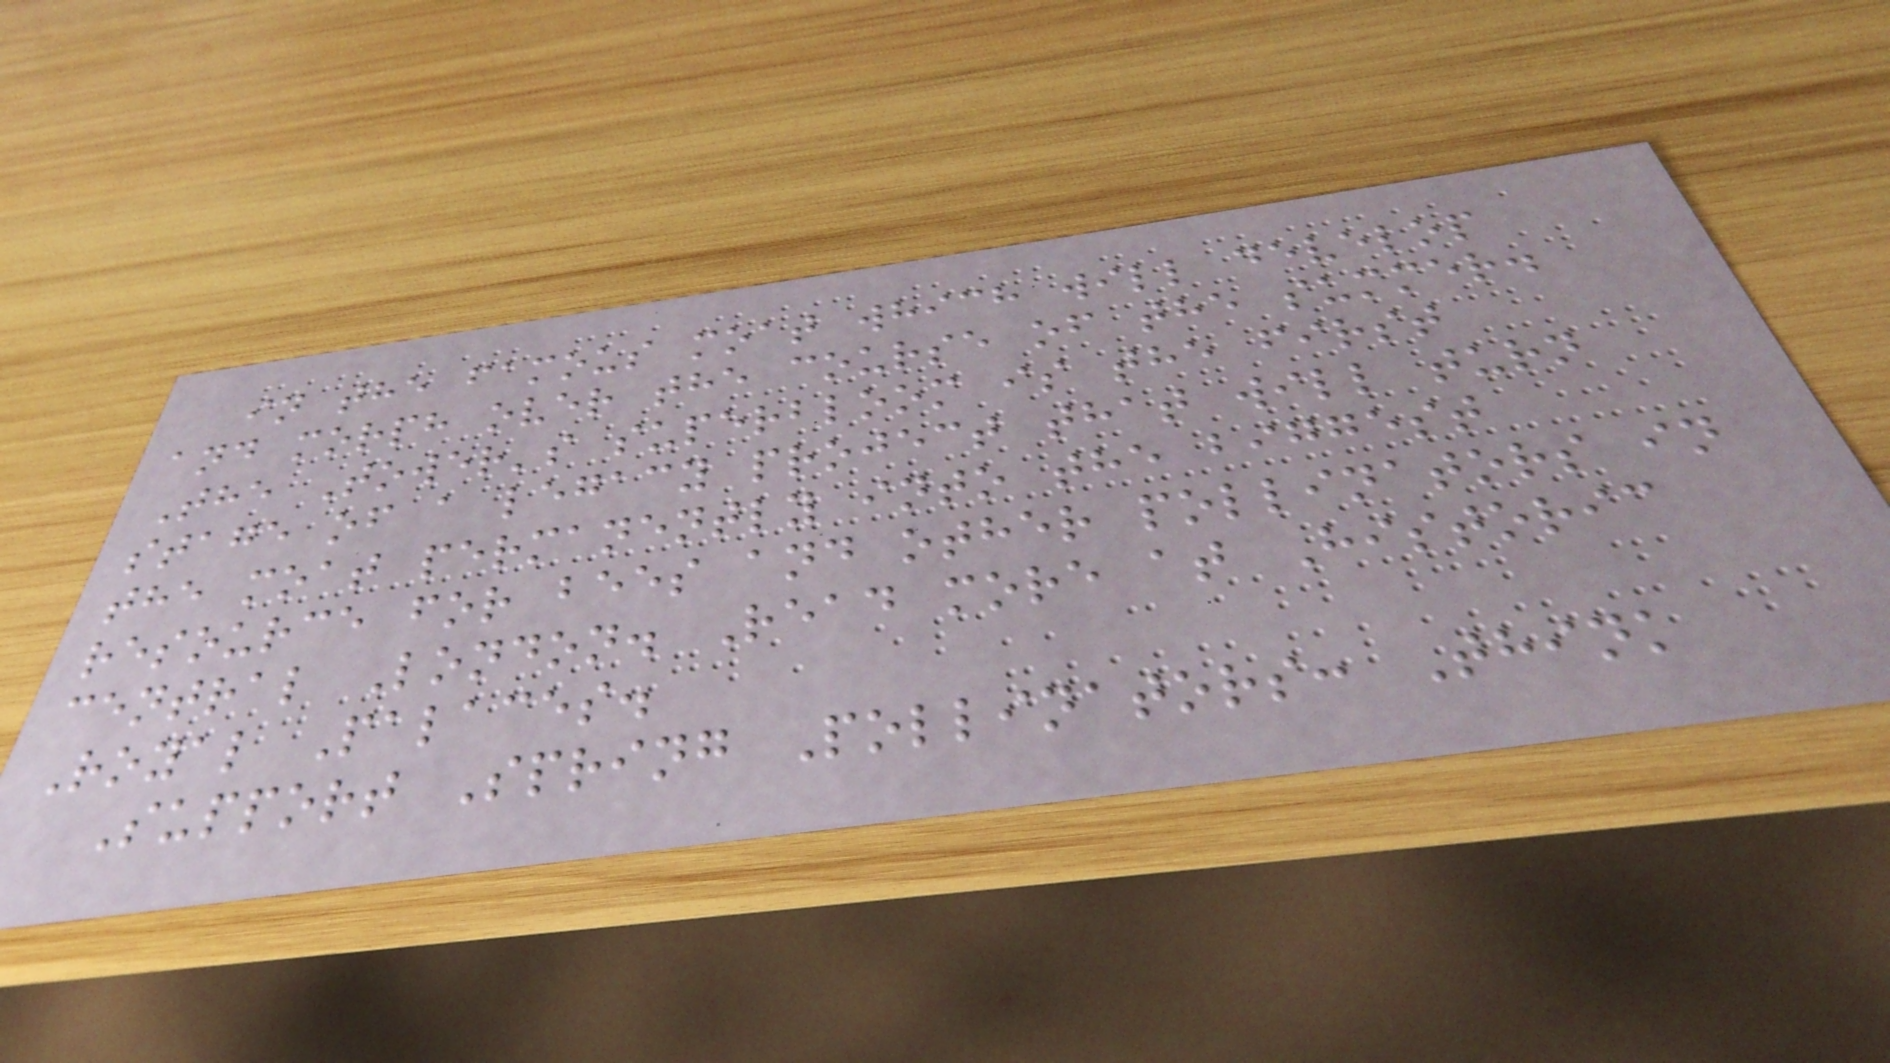in the famous moat which will develop
and morph over the course of the summer.
The Tower's superbloom is the first
stage of a legacy project that will turn
the moat permanently into the biggest
resource for bees and other pollinators in
central London. Read more at Historic
Royal Palaces.
Support Spring Pollinators: Think
